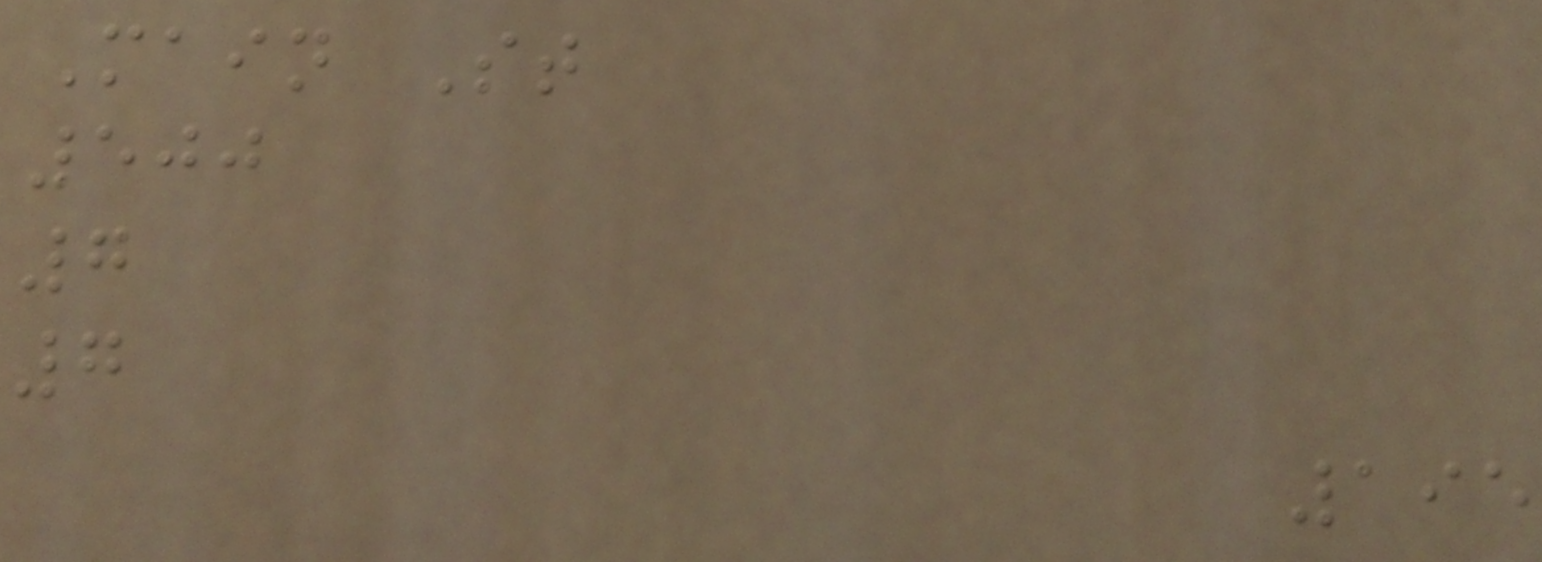Main St
500
7
7
195
